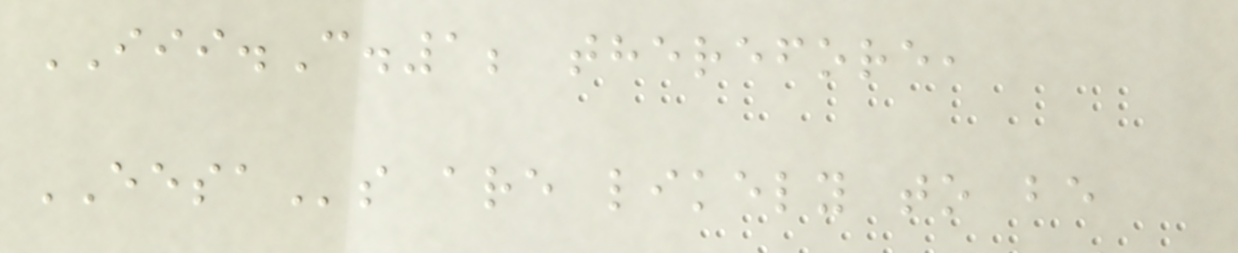III.C.1; therefore,
EESAs are likely to be
